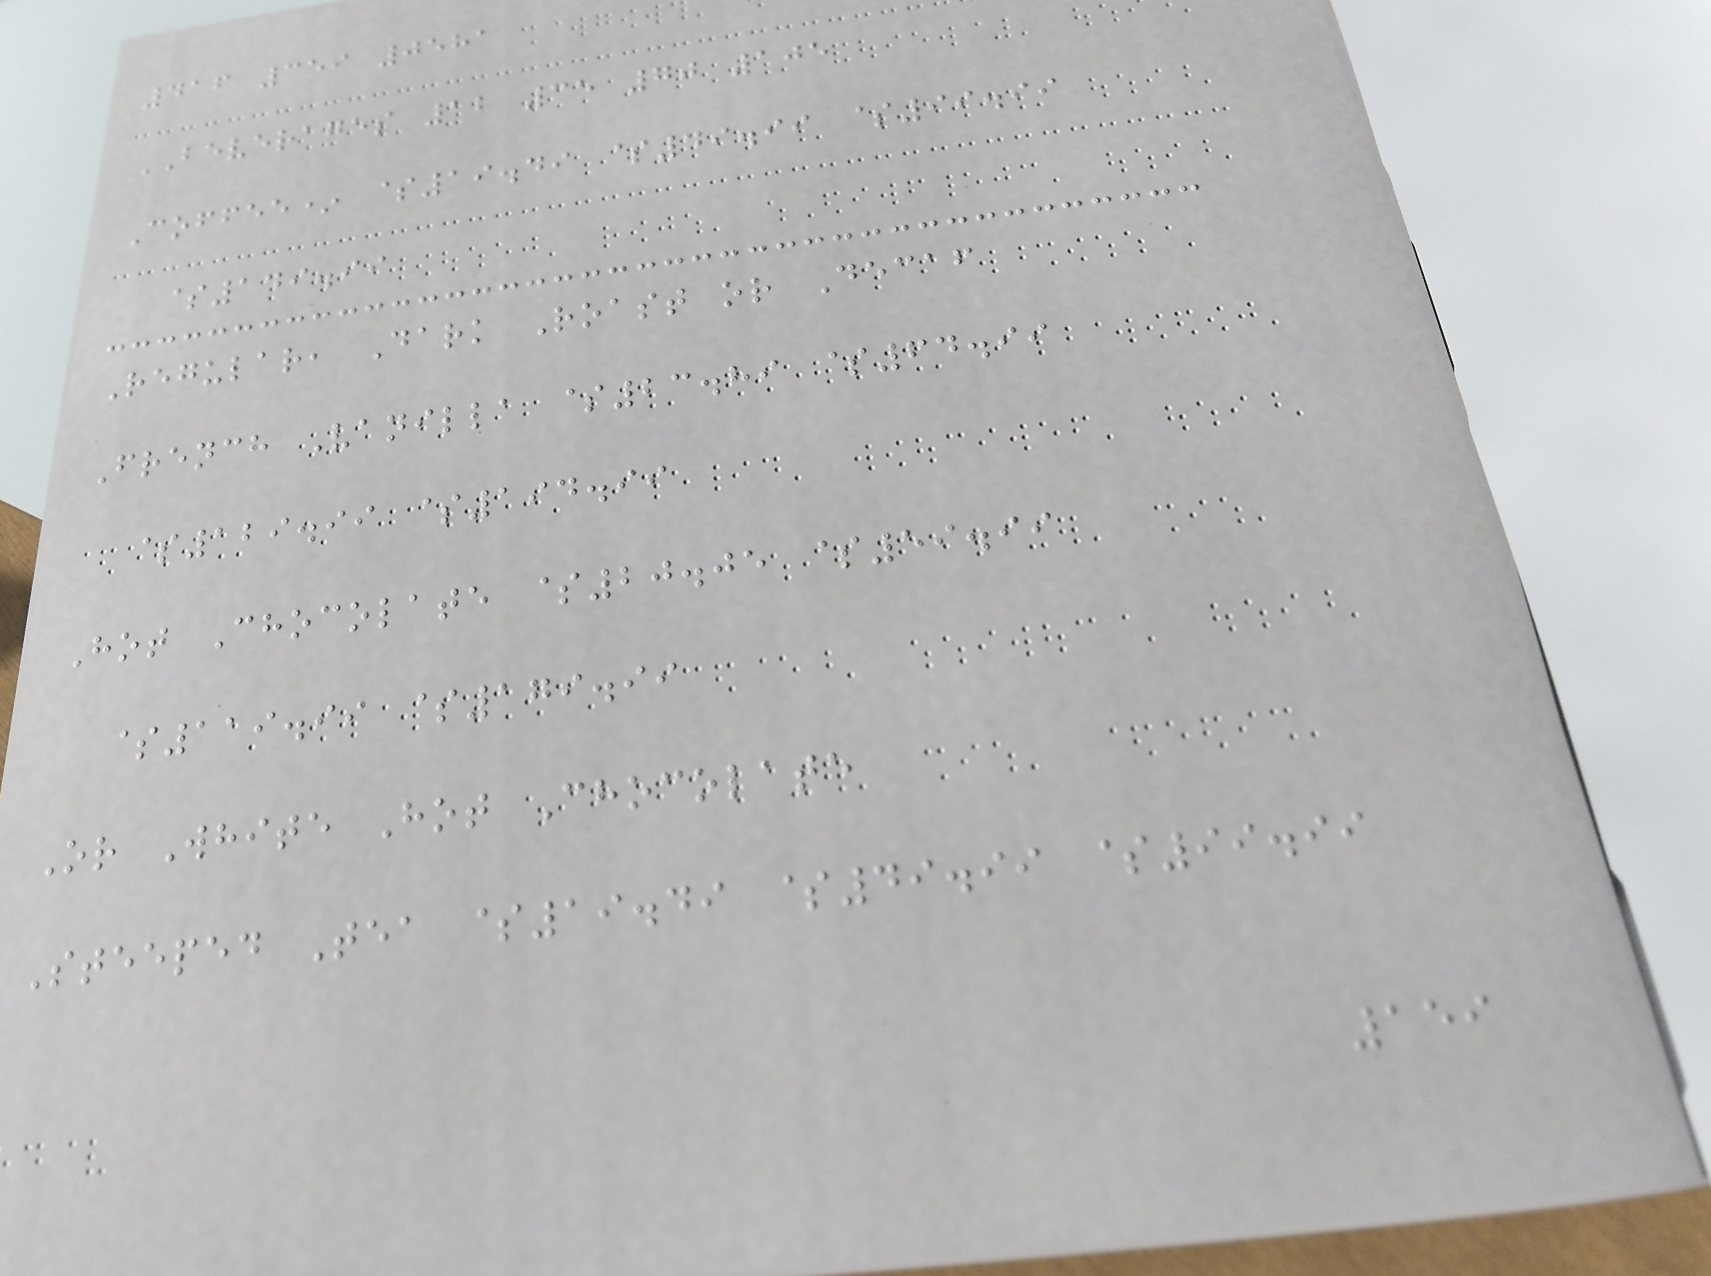416 359 0581
BEVERAGES 12 35 70 105
Coffee* $19.49 $49.99 $99.99
$149.99
Regular, Dark Roast or Decaf
French Vanilla $23.89 $64.99
$129.99 $194.99
Hot Chocolate $20.05 $59.99
$119.99 $179.99
Or White Hot Chocolate
Steeped Tea $19.49 $49.99 $99.99
159
